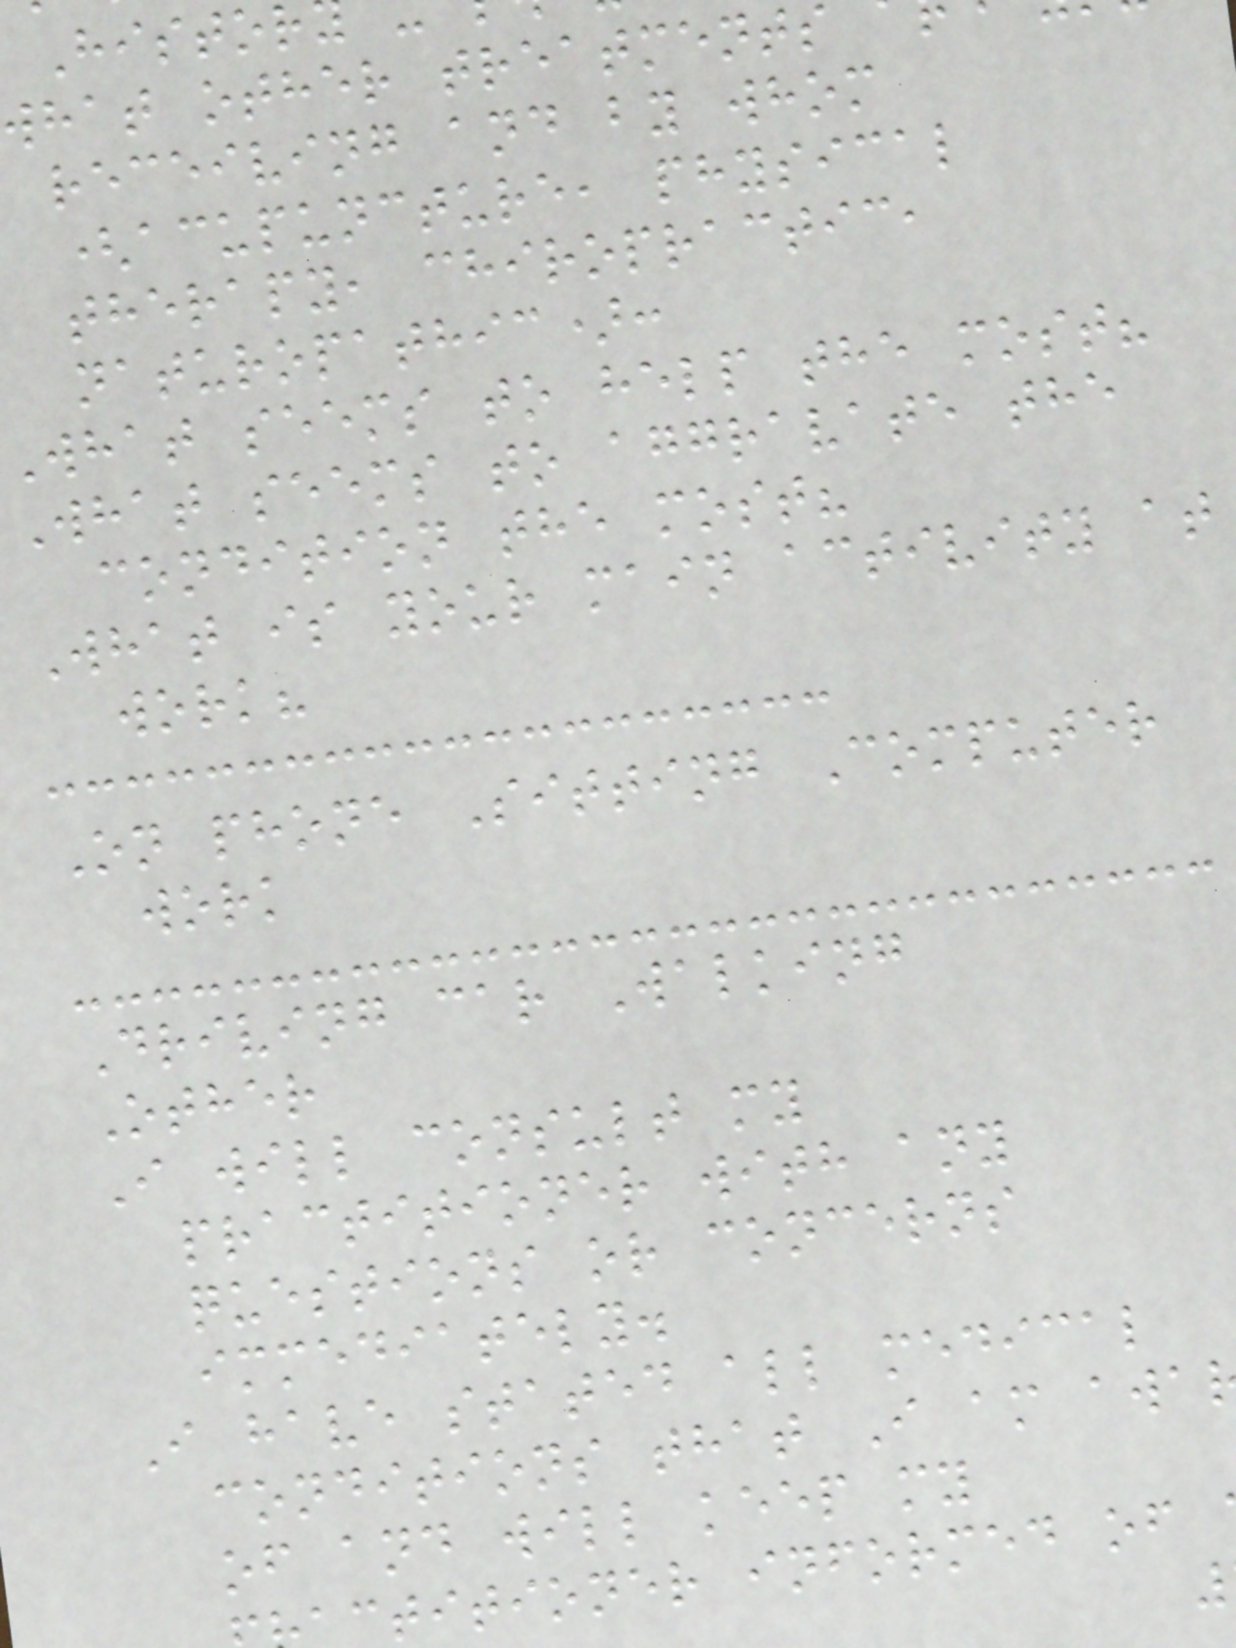Histor
what other treatments
receiving and by whom
(acupuncture, physical
therapy, chiropractic,
naturopathic):
What seems to help the most?
What seems to aggravate the
condition the most?
What is your main activity at
work?
On phone Sitting Computer
work
Driving car Walking
Other
I will consult my
practitioner with any
questions or concerns
immediately.
I have stated all medical
conditions that I am awa
of and will keep my
ctitioner informed of
